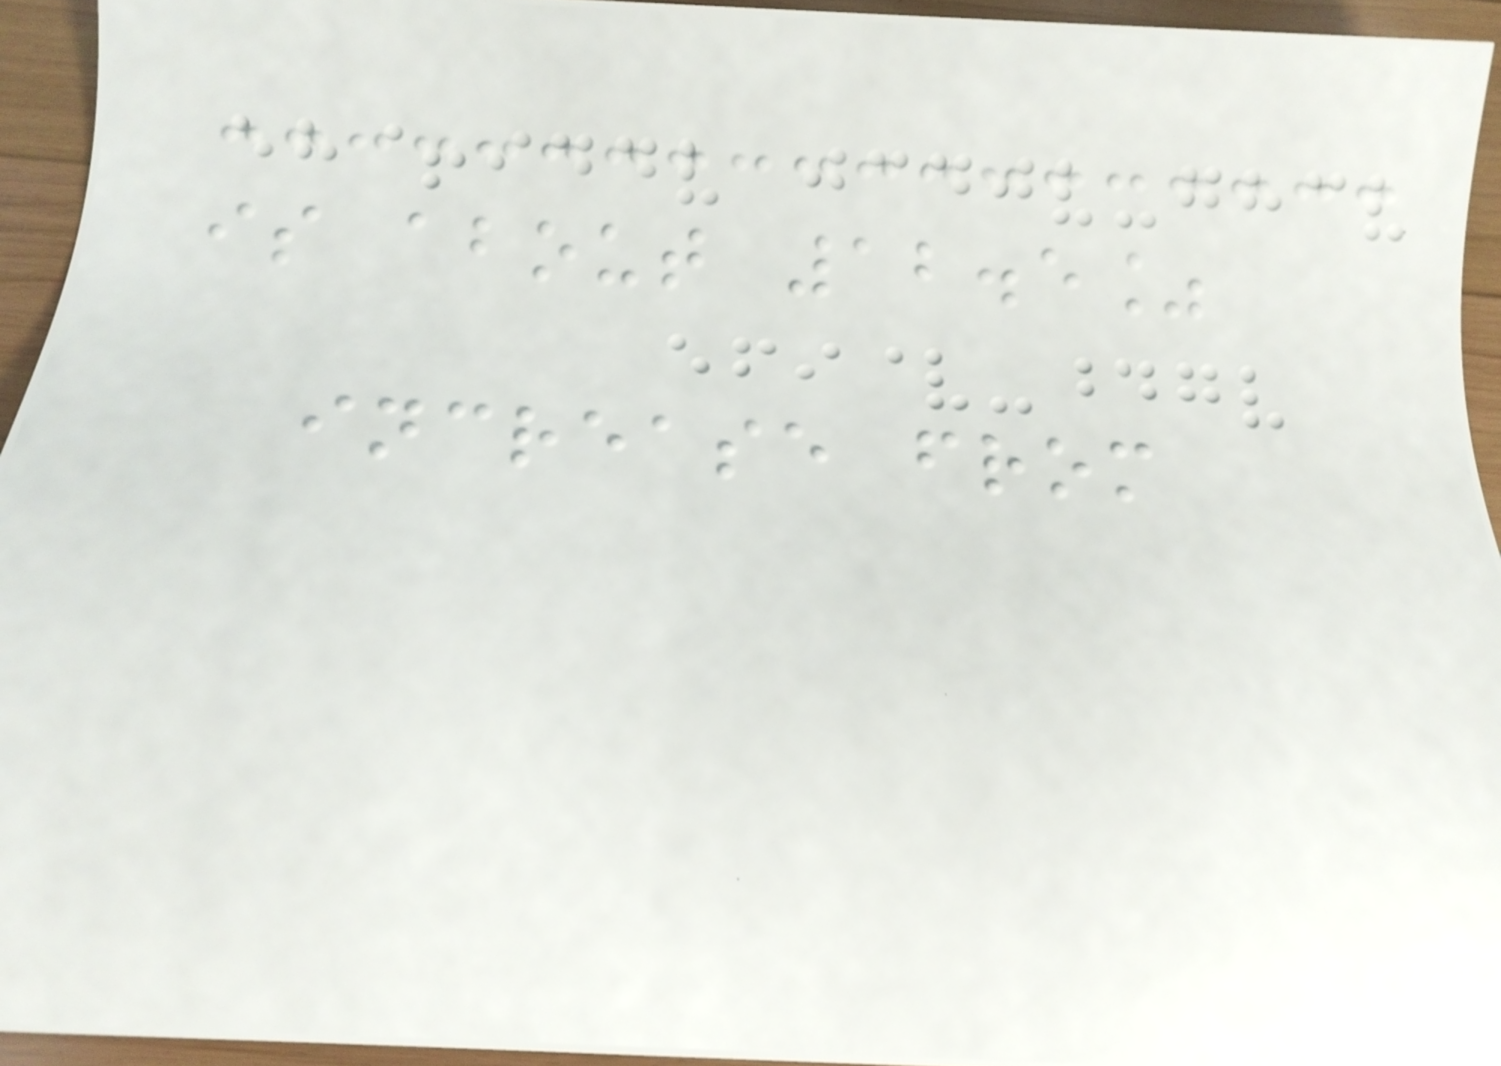is about 12.5%
increase from
